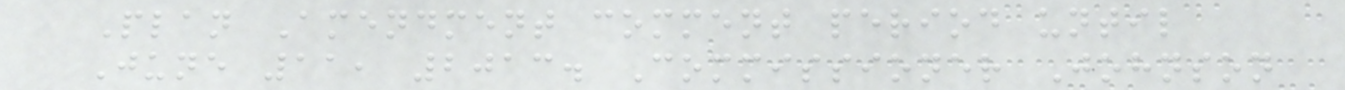Plan Amendment comment period until
June 11, 2013. Commissioner Johnson
